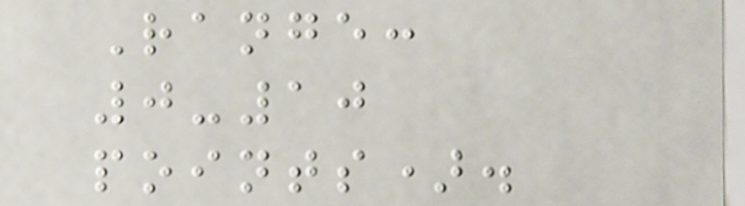Range:
0-10
points).
